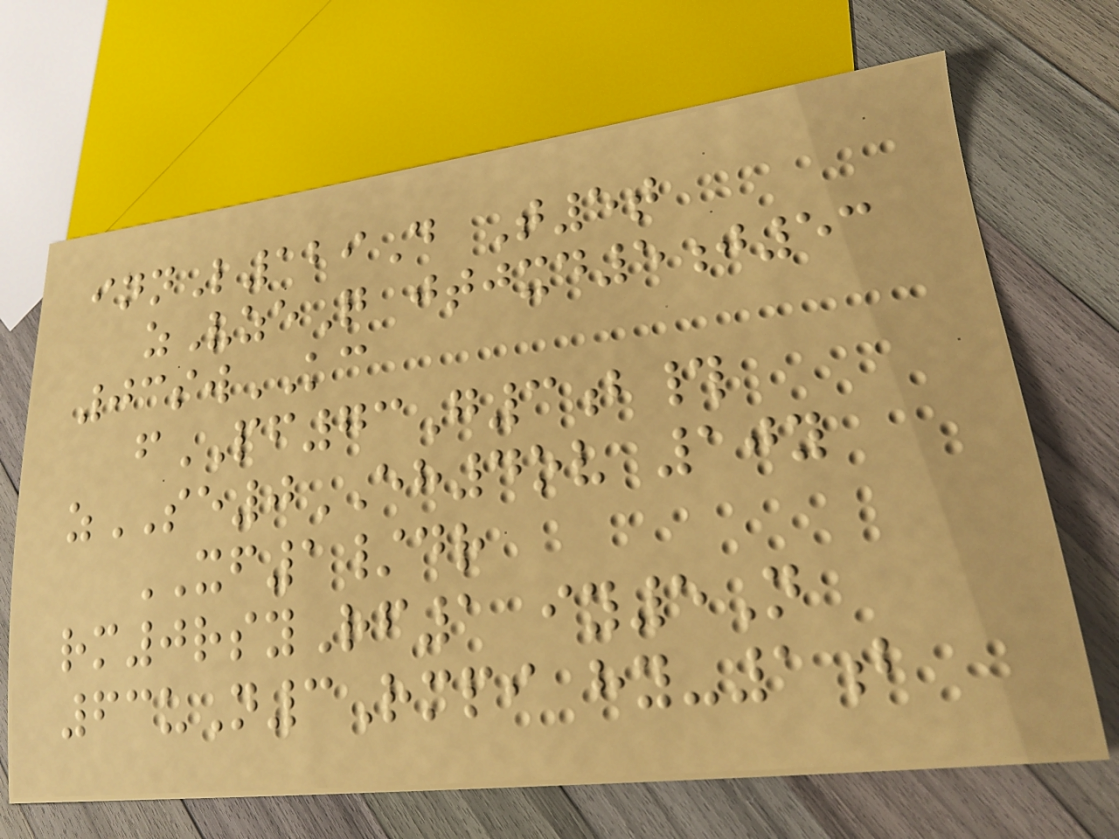innL129D T5t
zVzeQ jtjxd5j53
03swKC
fPF73G3b#
zSE0EH4ov 10y
XF1/dr
rm0rsyRf1 iy5N
63uN3Rmpi hy-1b
